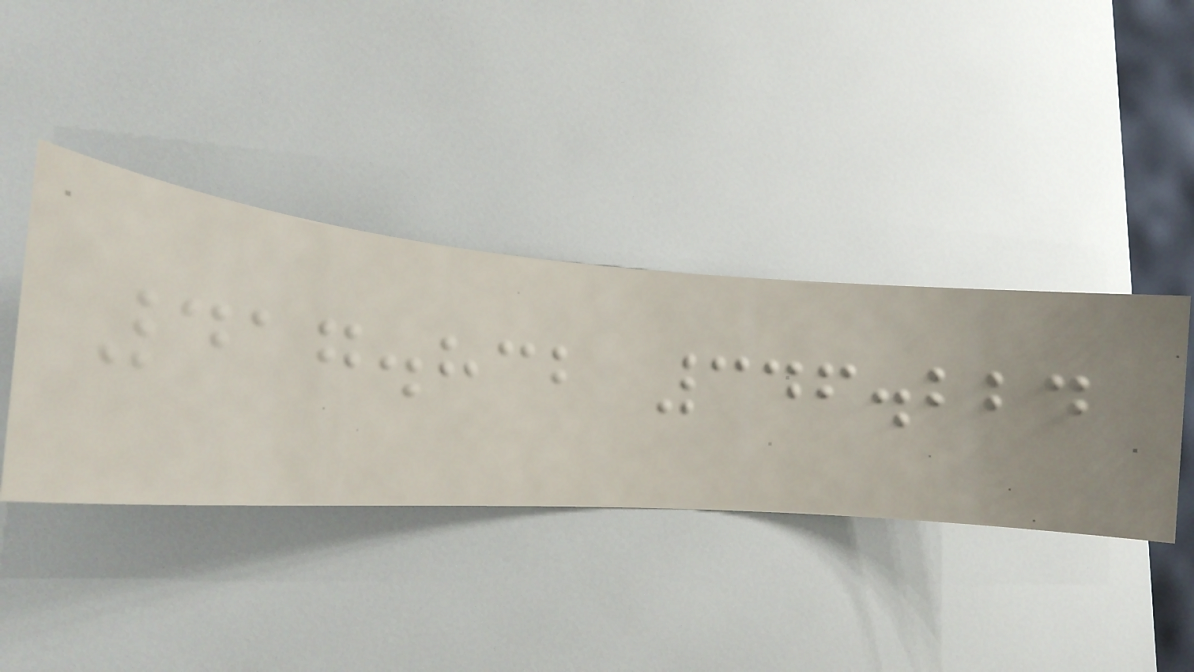417.832 346.224
